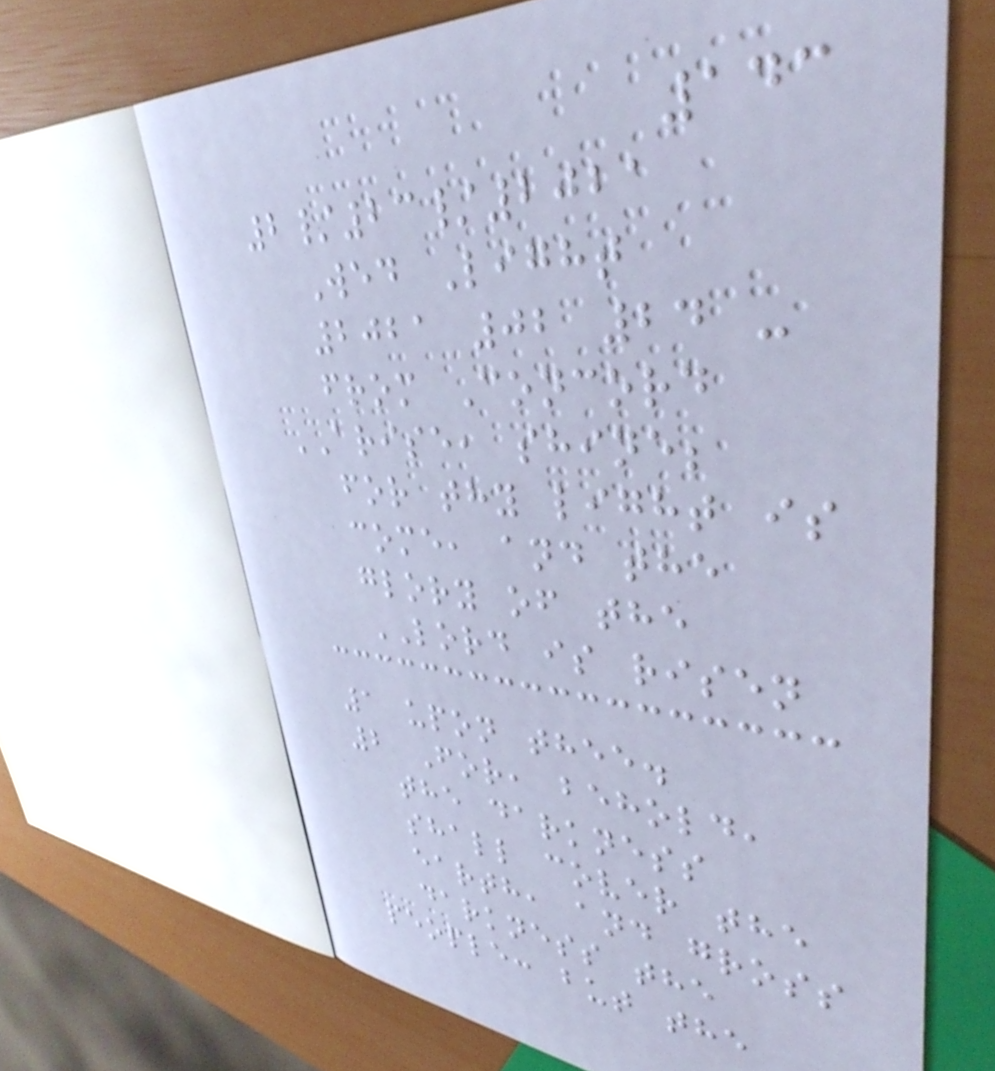143
2/23/2021
Wed Light
2021 02 24 -
from Concord
ARISE, shine;
for thy light is
come, and the
glory of the
LORD is risen
1 upon thee.
2 For, behold,
the darkness
shall cover the
earth, and gross
darkness the
people: but the
